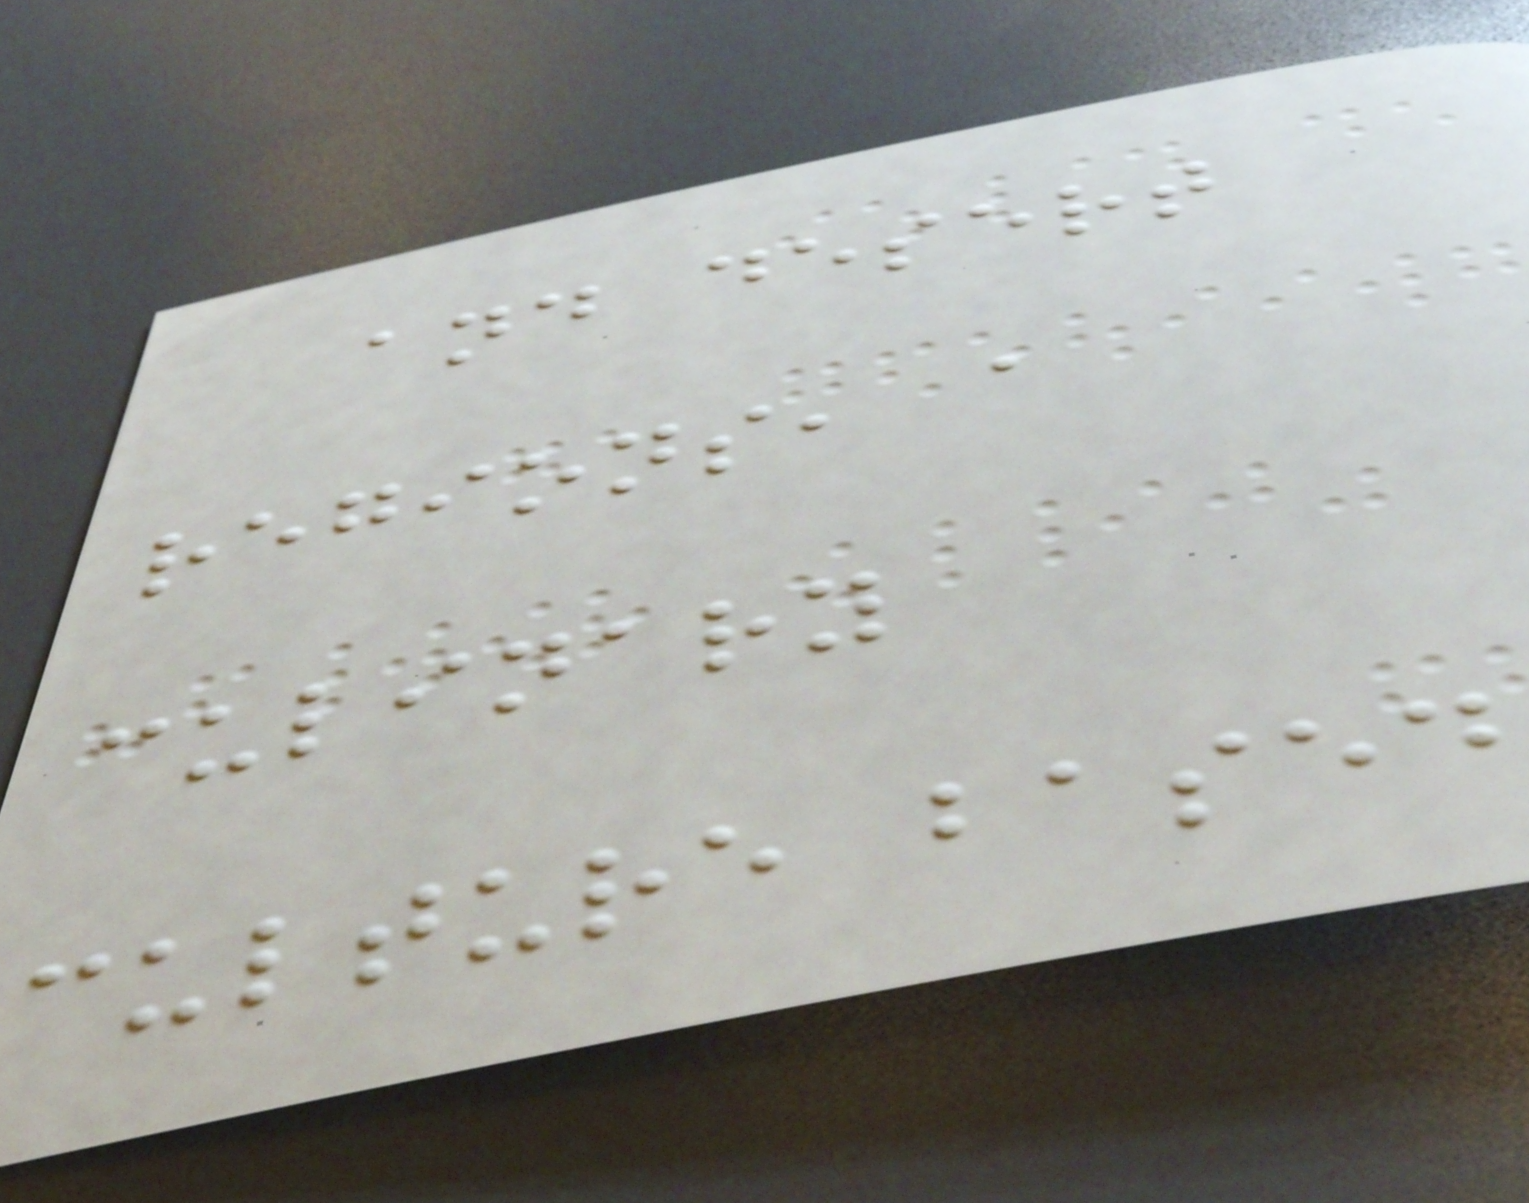and desert
regions, a
culinary
culture based
